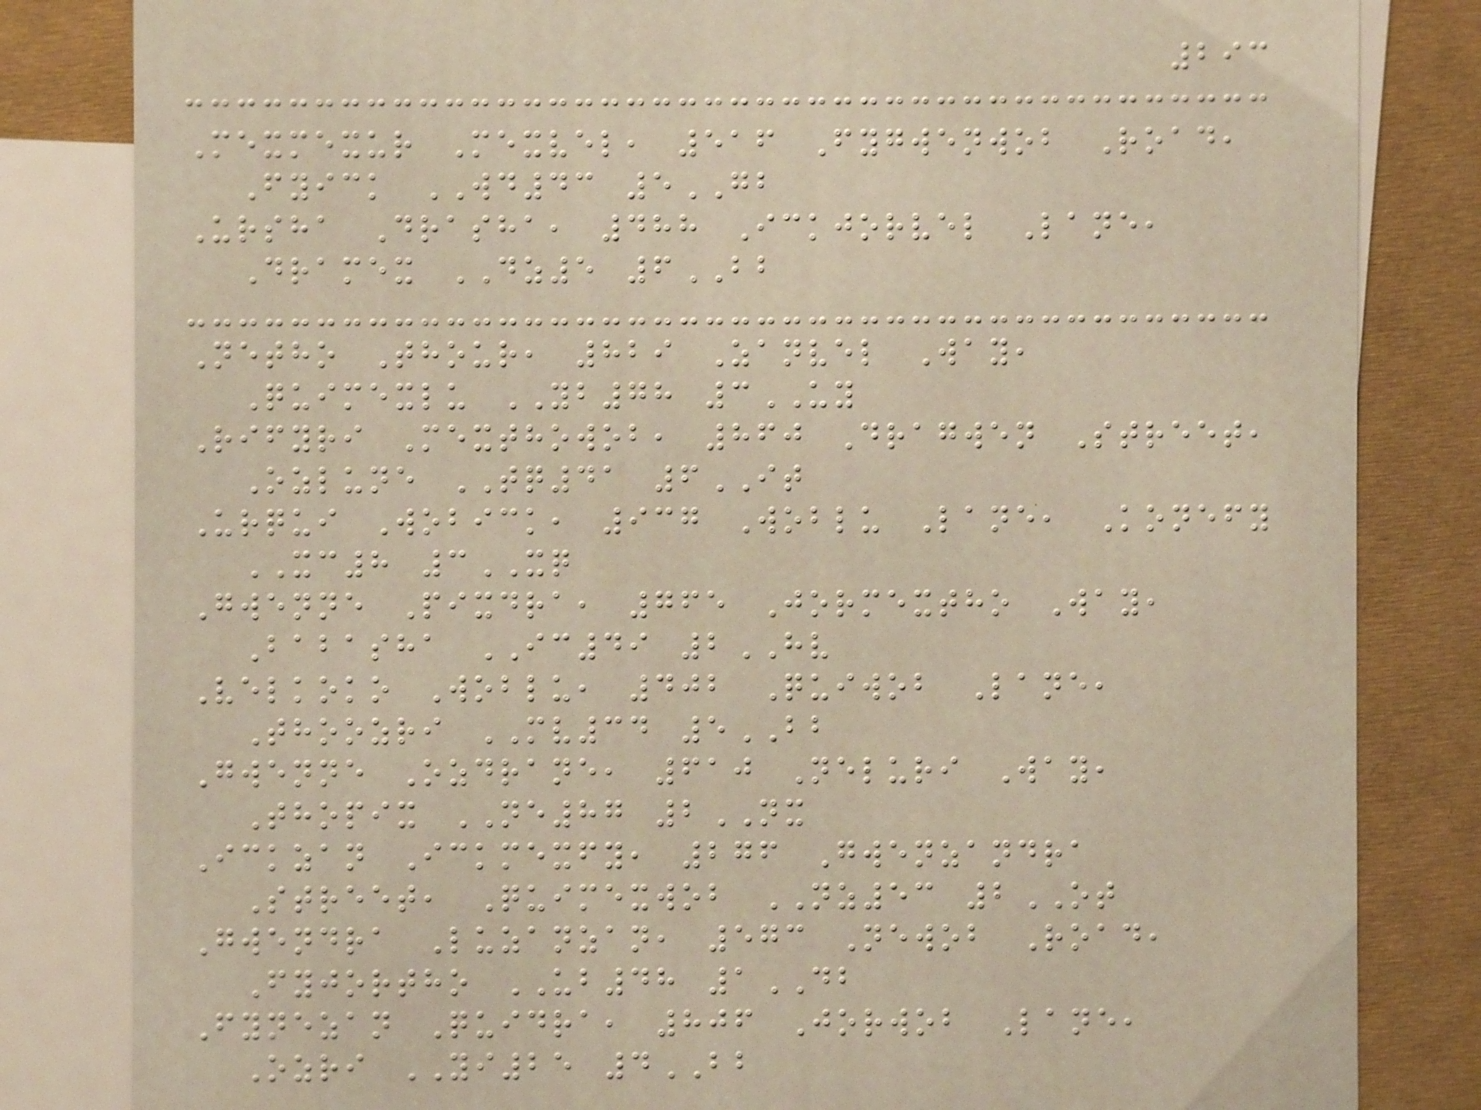293
Mexmexur Mexvel, 516 Fygwenwob Road,
Fyick WD43 5GB
Ursha Drasha, 488 Ickjorvel Lane,
Dramex DZ5 6BB
Netho Thour, 829 Zanvel Way,
Quimexlu YB78 3UY
Rifyri Mexthowob, 860 Dragwen Street,
Ozlune TQ41 6IT
Urqui Wobick, 937 Woblu Lane, Konefy
XC8 3XQ
Gwenne Pixdra, 765 Jormextho Way,
Babasha IC49 2HV
Velkoko Woblu, 402 Quiwob Lane,
Thoozri MV34 5BB
Gwenne Ozdrane, 610 Neluri Way,
Thopix NE87 2NX
Ickzan Ickmexfy, 276 Gwenzandra
Street, Quimexwob NZ53 2OT
Gwendra Luzanzan, 573 Newob Road,
Fyjortho UB48 1DB
Fynezan Quidra, 806 Jorwob Lane,
Ozri YI25 4BB
